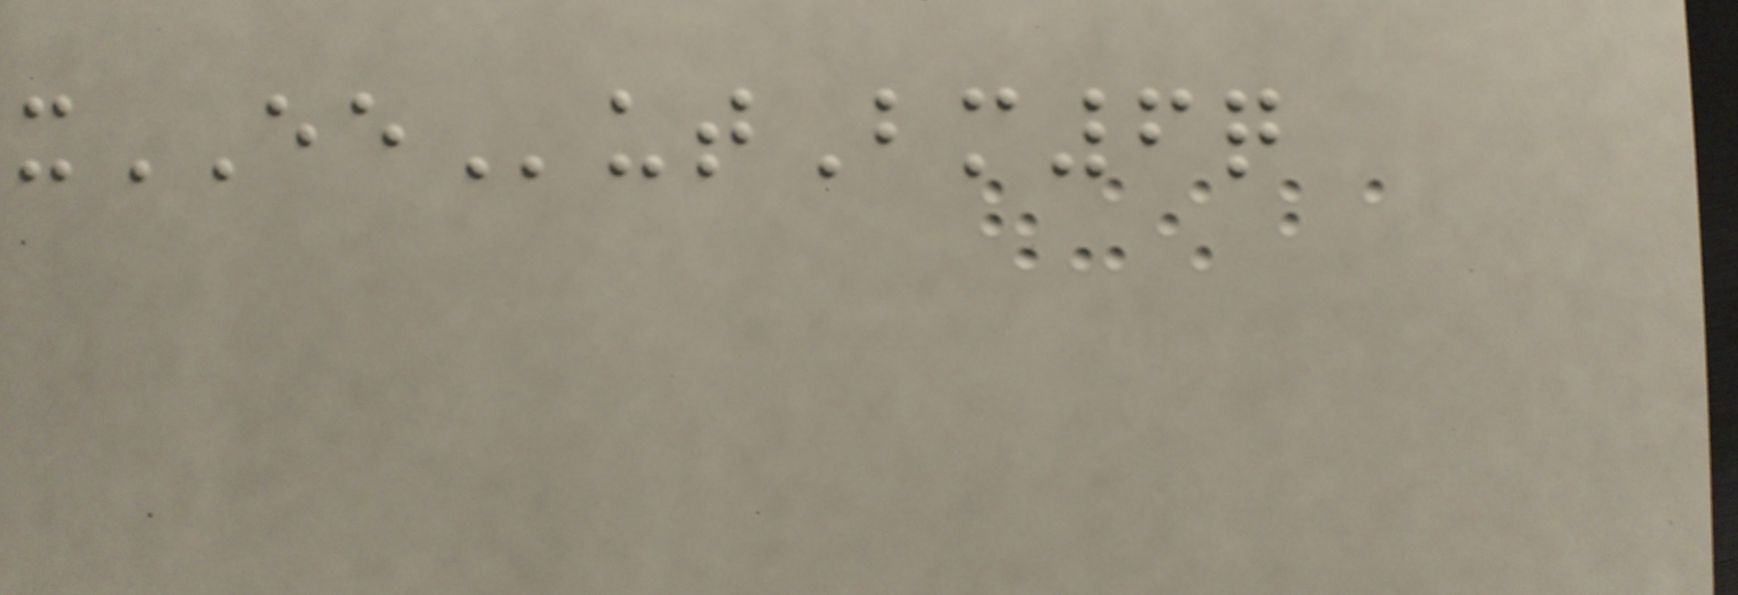xEEutBm6q
